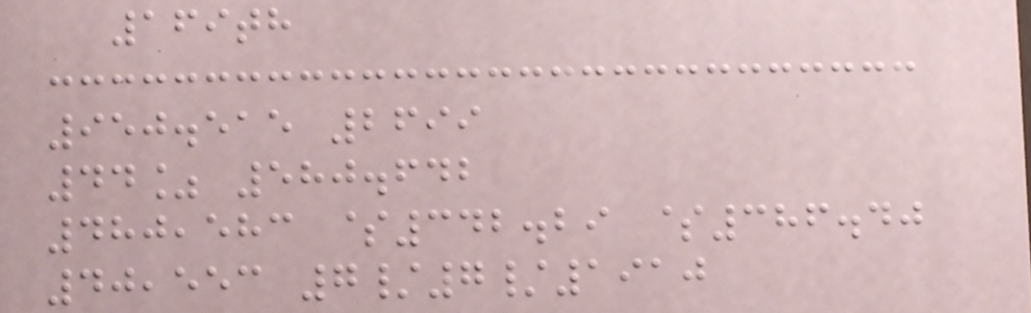169th
950.515 2699
44% 580.642
480,583 $342.29 $386.40
40,553 7/7/1910
